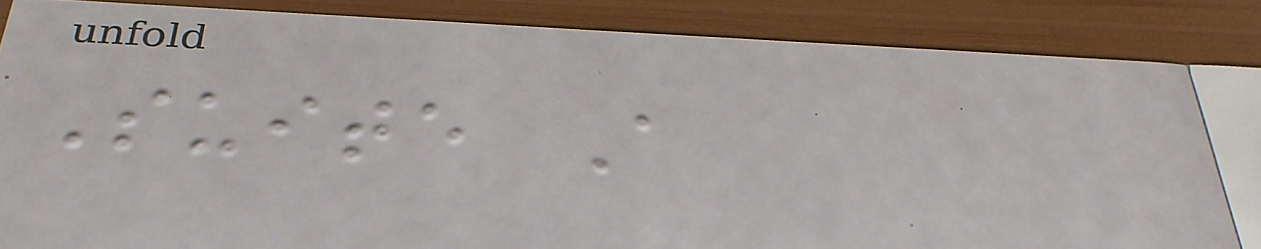Suite A
